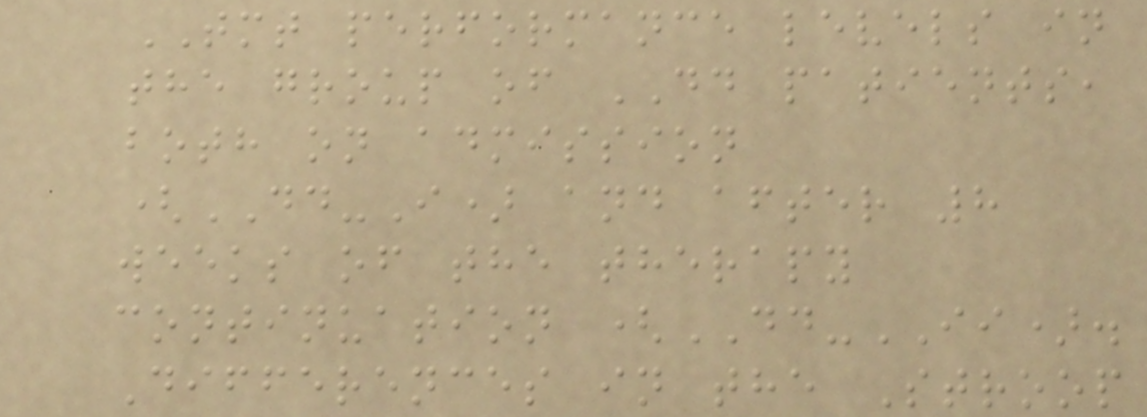TMT performance levels in
the group of DD patients,
both on admission
(DD-I) and after 8
weeks of the therapy
continuation (DD-II).
Differences in the Stroop
